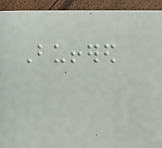Buffered
